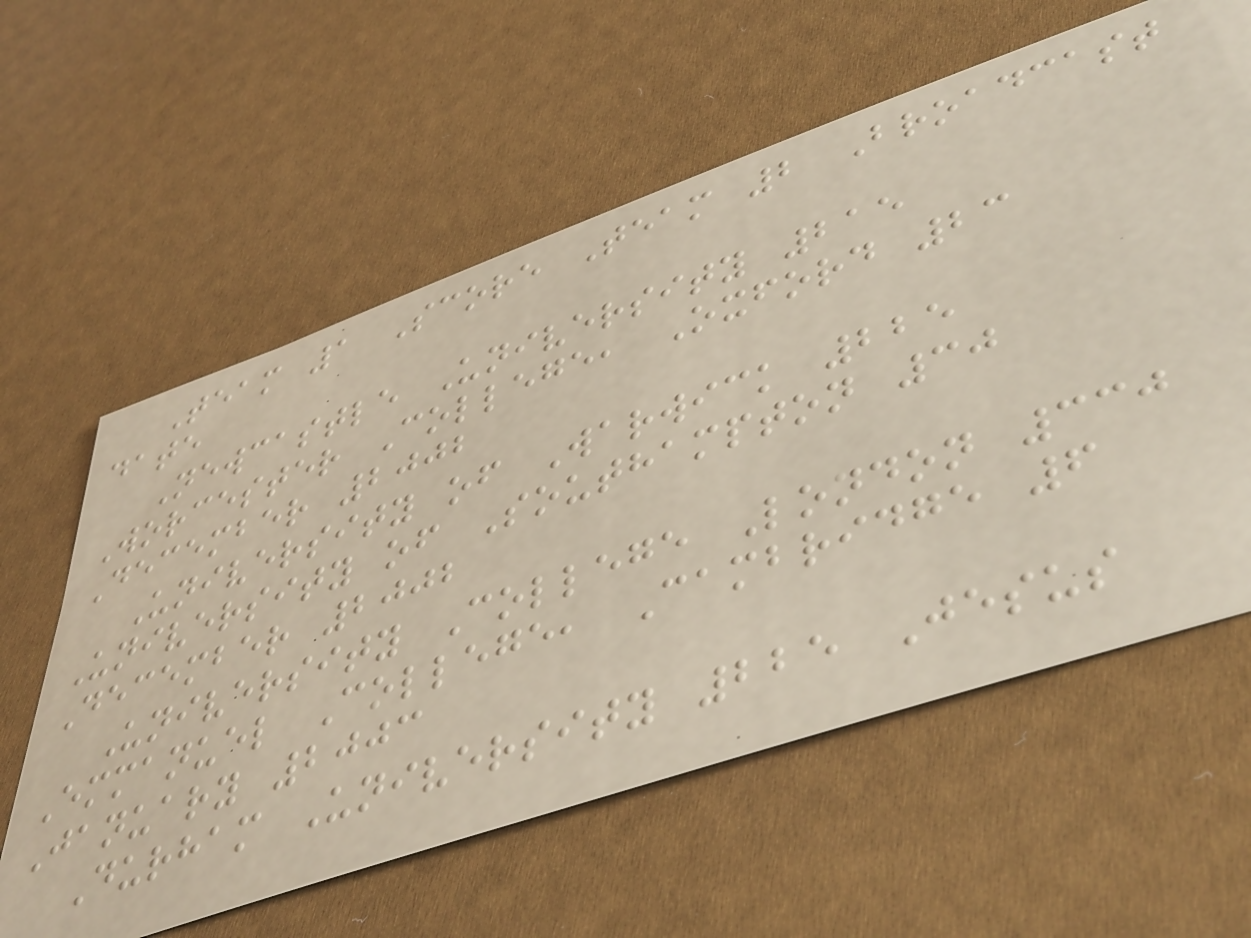Team 1 Score Team 2 Broadcast
date
Newcastle University 215
Worcester College, Oxford 23
December 2002
University of Warwick 225
University of Southampton 30
December 2002
University College London 330
Emmanuel College, Cambridge 6
January 2003
Durham University 225 Jesus
